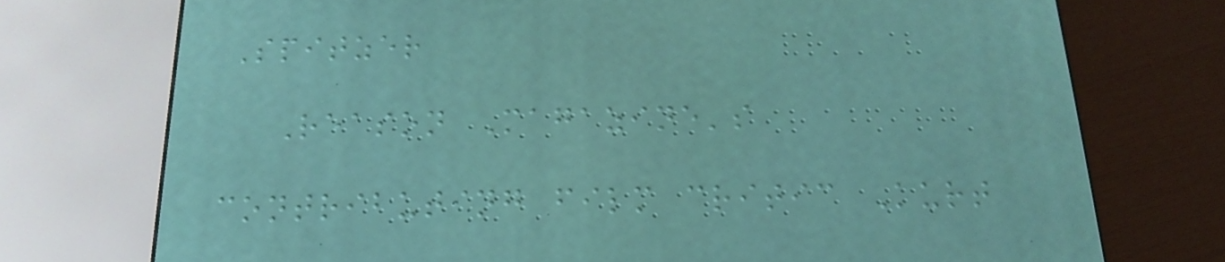Spitzer
Reason Magazine's
contributing film critic Kurt
